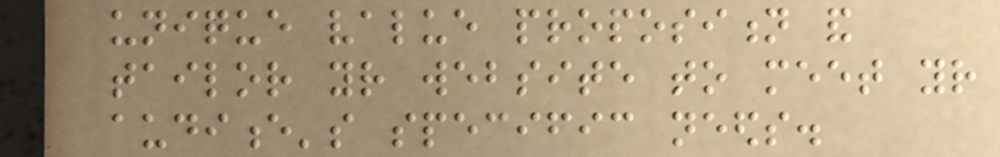unique value proposition and
tailor your website to meet your
audience's specific needs.
